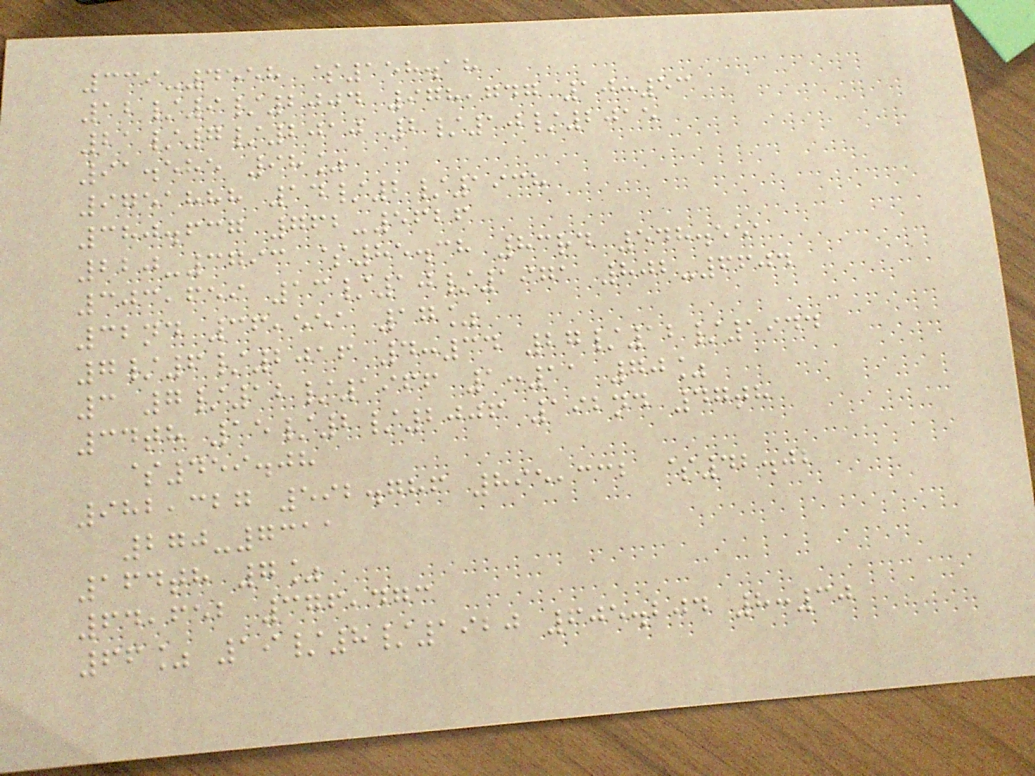339-4558 $158.18
12/9/2004 978,747 10:53
21/7/2010 2/10/2015
91.585 98%
9751888 14/2/1938
380.637 762-5626
220-3793 $85.38 83rd 548.551
303,659 13/10/1971 802-6604
32nd 36,551 17%
7/6/2016 4:34 27/12/1944
3 7/12/1966 1:11 70%
34th 15/2/2006 192nd 47th
$459.08
982,327 592.786 895,332 $42.02
270-7311
164th 7%
64,652 376,473
66% 19/8/1920 605.204 8:30
